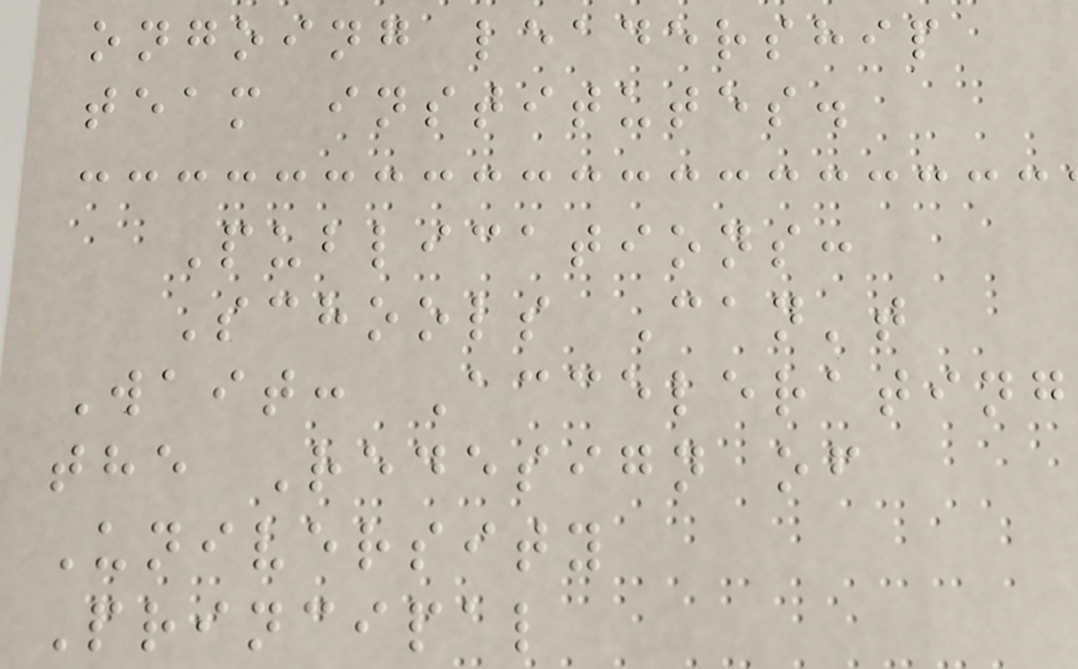ongoing leadership
team institutes.
Publications:
Schools Can't
Wait: Accelerating
the Redesign of
University
Principal
